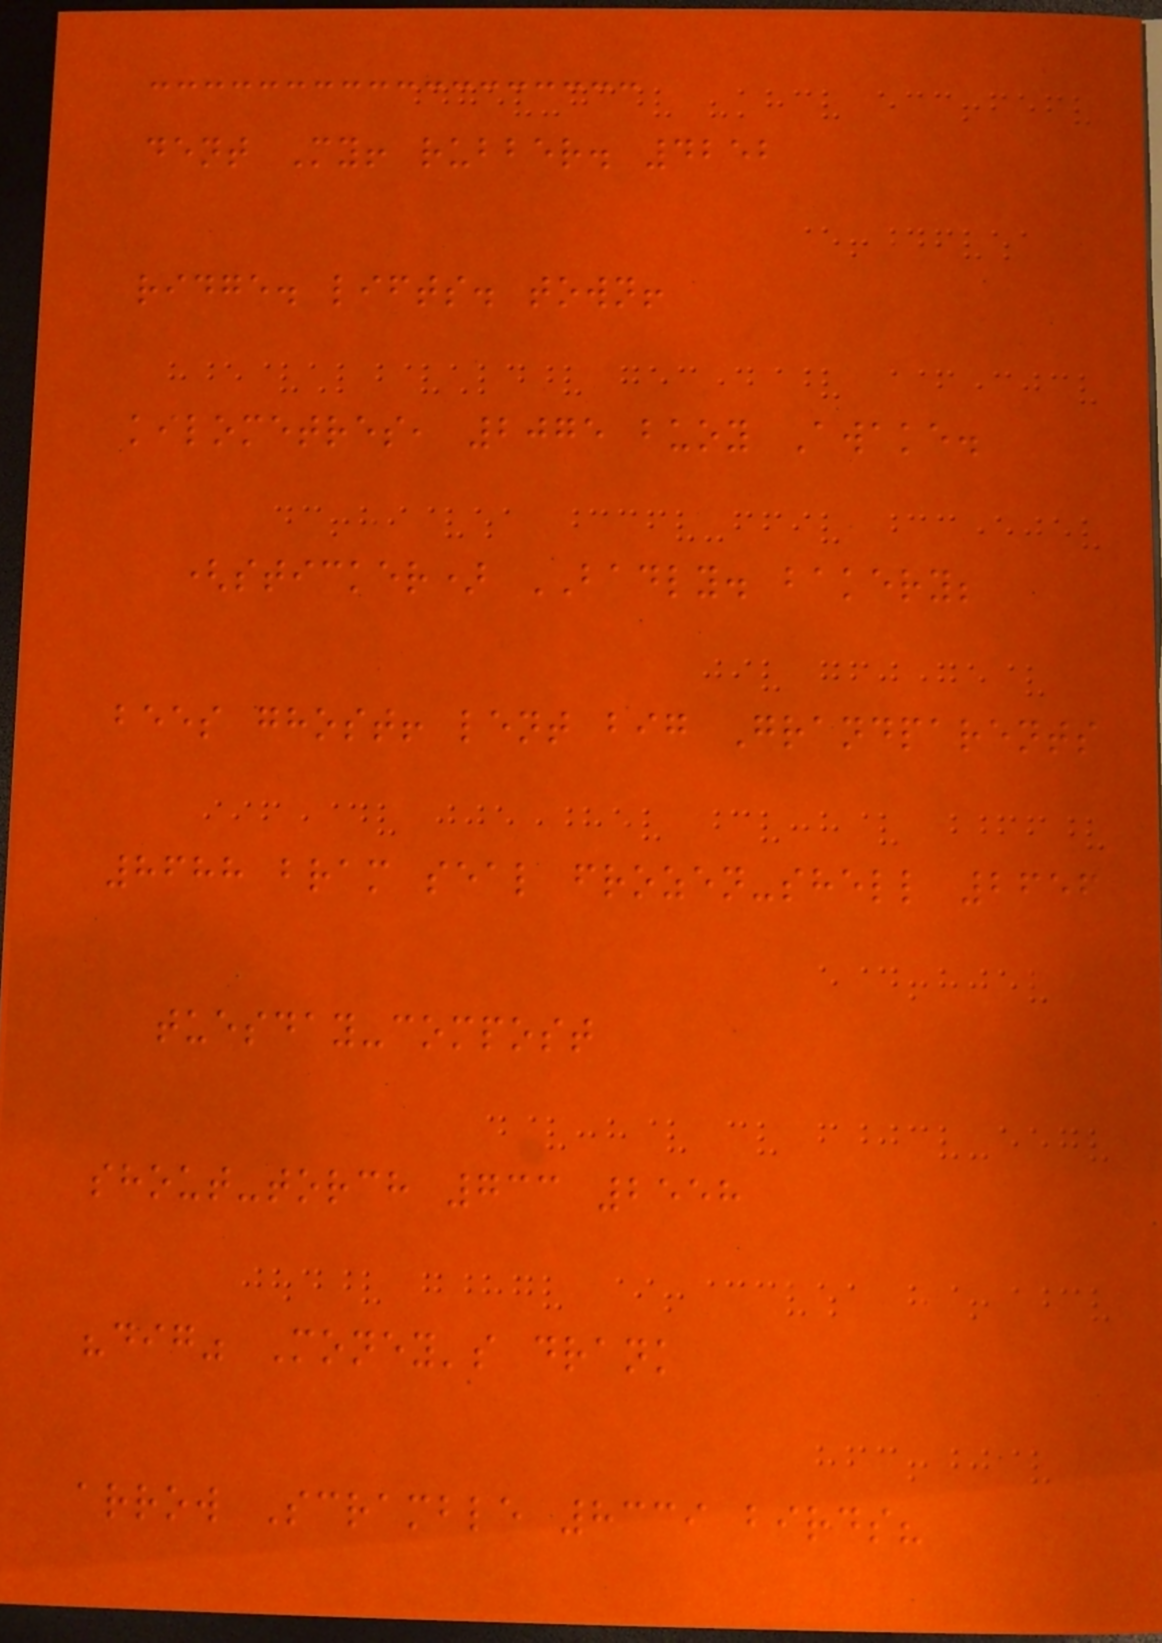dent My! rubber. 4252
ridge. lifts. town!
kilometres, 2075 buoy Awake.
(sticker) BADLY. bakery;
bees ghost! lent big Grandparents
8688 bram seal frozen-shell 2656
tuesday-compost
shout-torch 733 2558
"dig" Money's drank
arrow Scramble 8339 birds?
